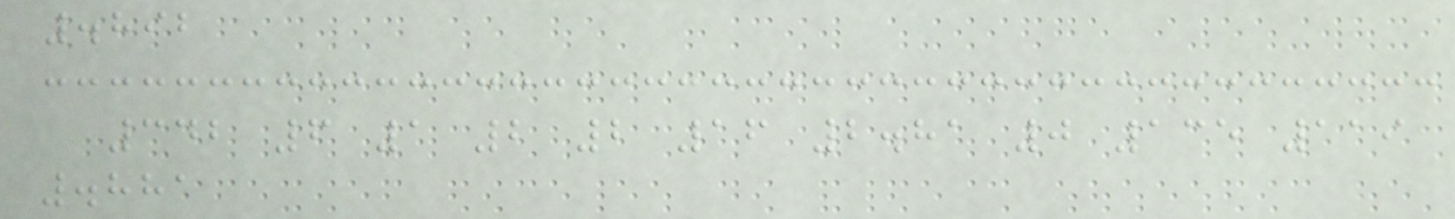.892
342 6 1 2 2 16 2.81 0 135 119
.881
